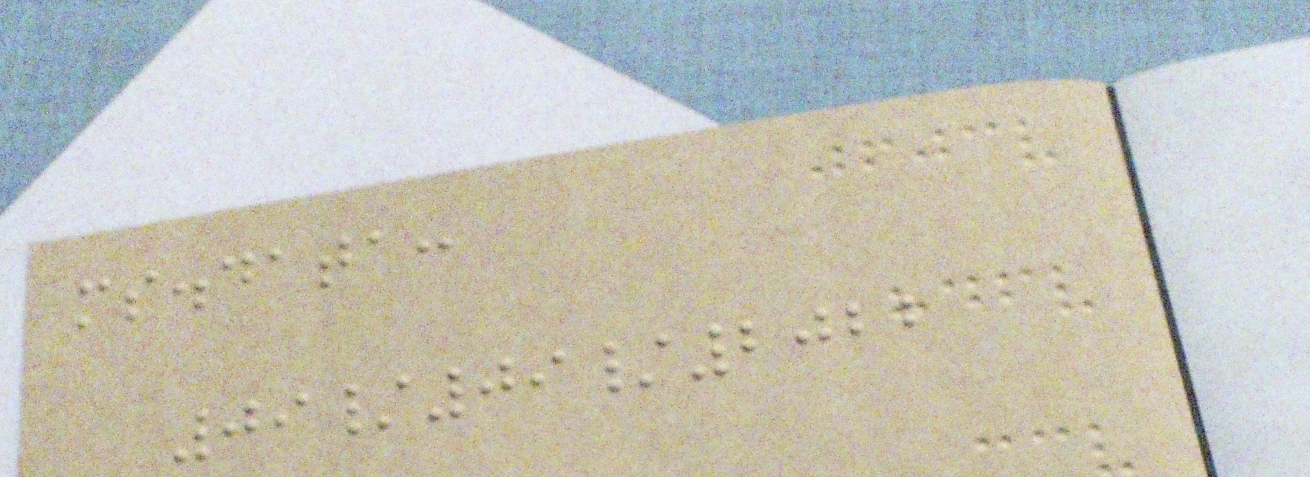ms.data:
09/09/2022
